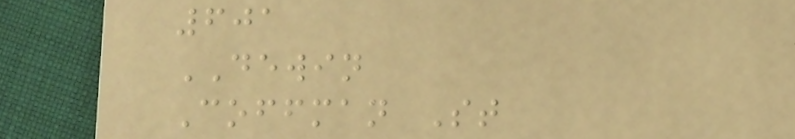601
DEWIN
Coffman St
